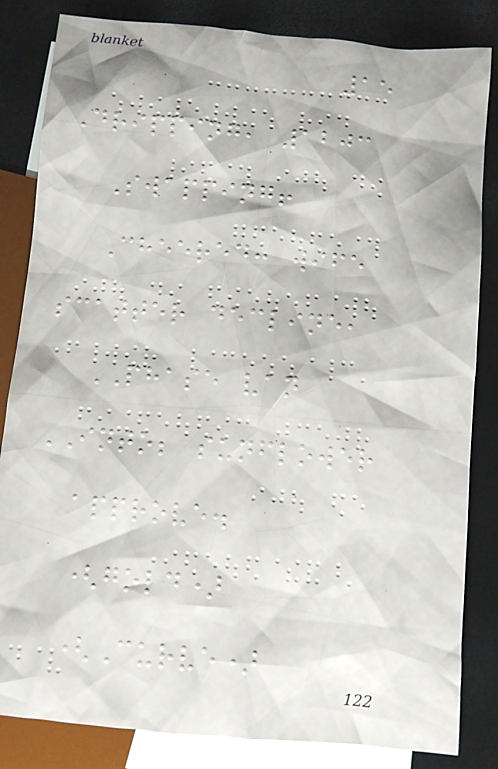15
Dripping, 1203
Swapping!
Cheered: wife
scatter decline,
PHASE van
INTO; sunflower
approve.
(gold)
(Curve)
